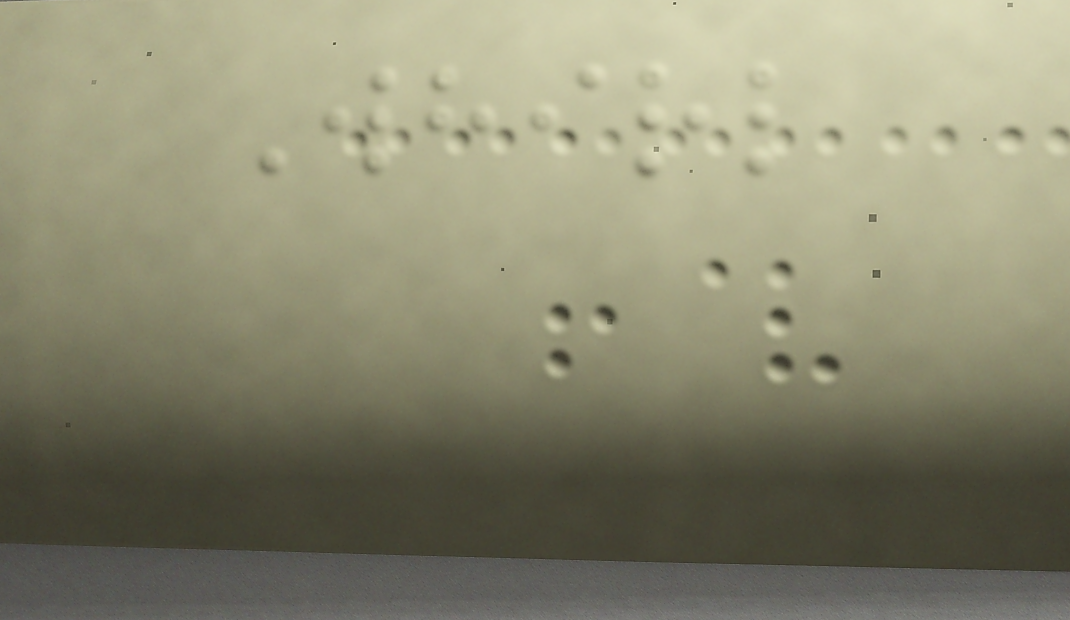Whirl
